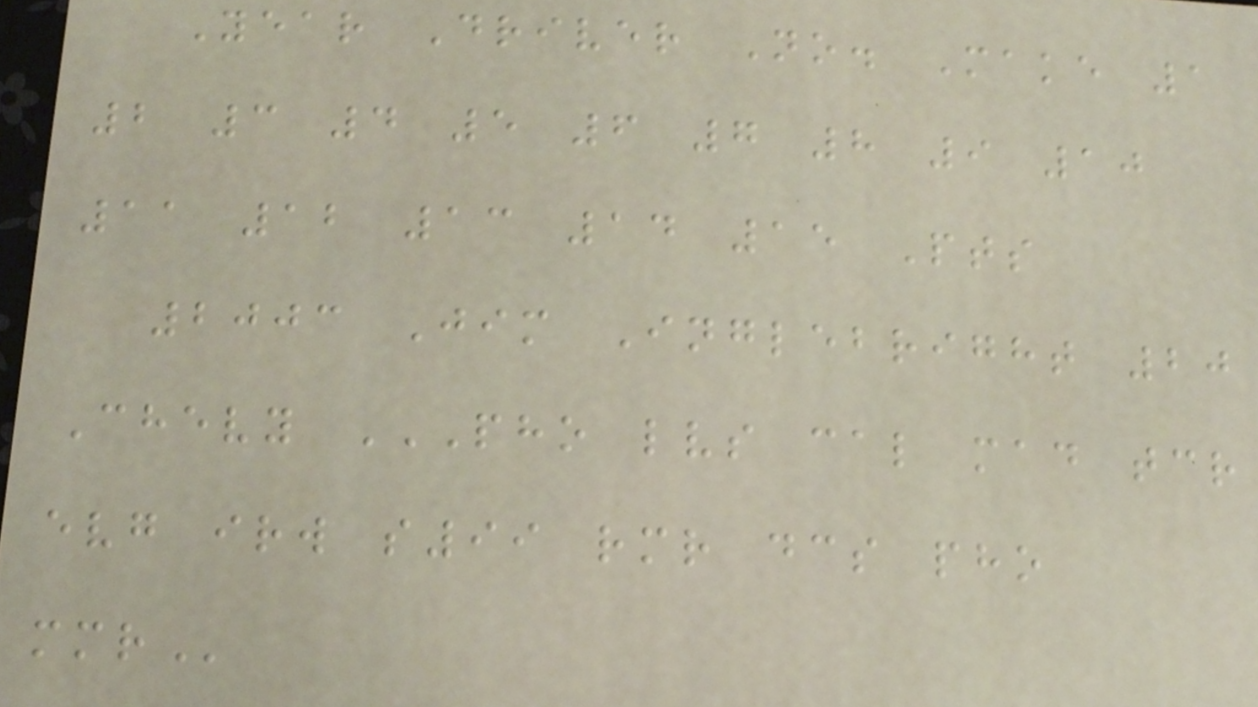Year Driver No. Make 1
2 3 4 5 6 7 8 9 10
11 12 13 14 15 Pts
2003 Jim Inglebright 20
Chevy PHO LVS CAL MAD TCR
EVG IRW S99 RMR DCS PHO
MMR
